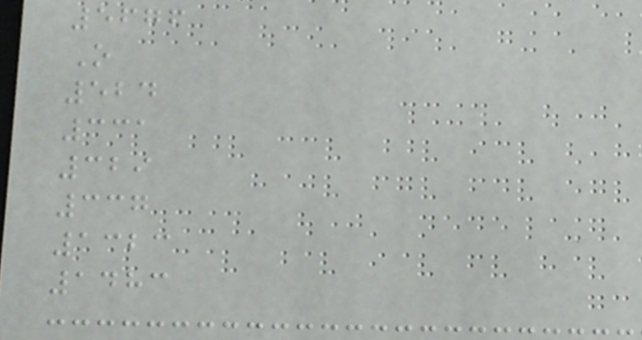5676
O
524
331
329
337
1323
1483
